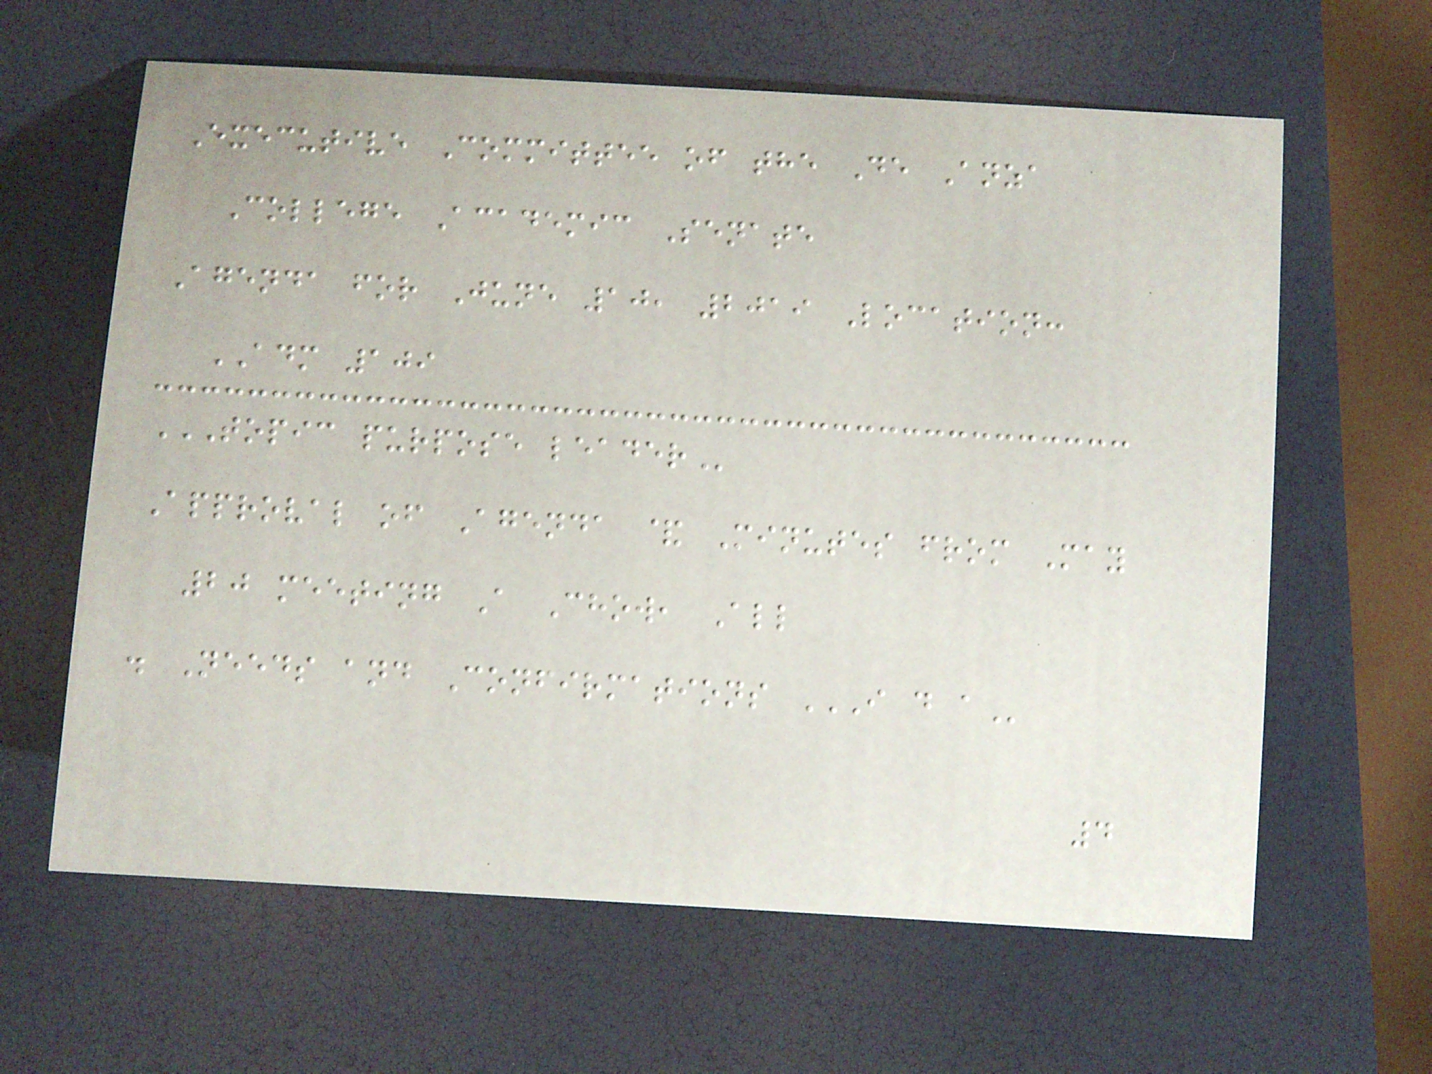Executive Committee of the De Anza
College Academic Senate
Agenda for June 10, 2019 Location:
ADM 109
TOPIC PURPOSE LEADER
Approval of Agenda & Minutes from May
20 meeting A Chow, All
. Needs and Confirmations I D A
4
